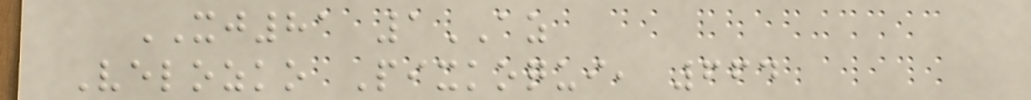XJ81 1AZ
Velozko Pixkoqui, 664
